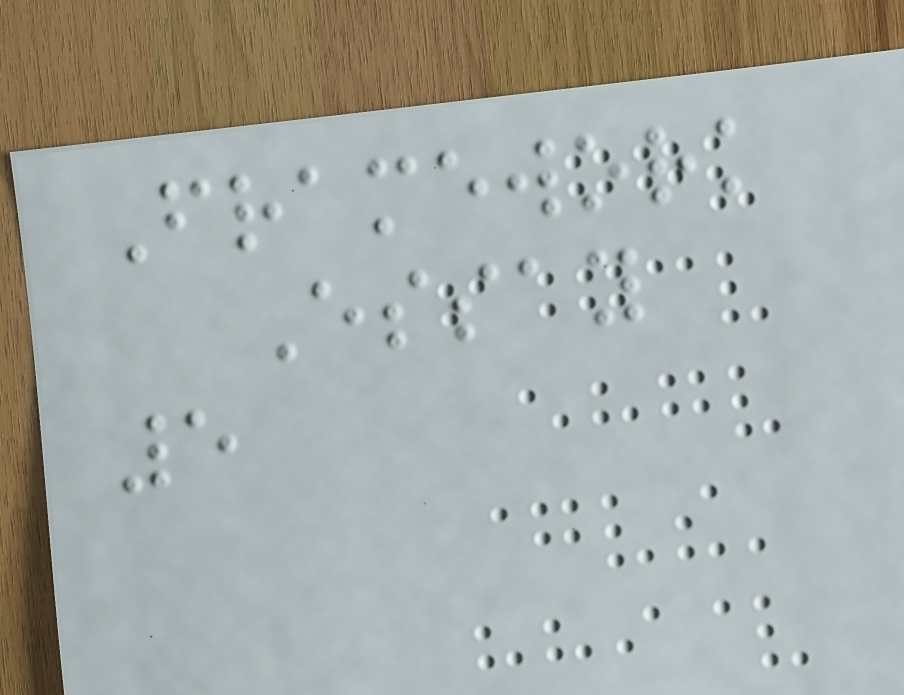Framework
Essay
5
